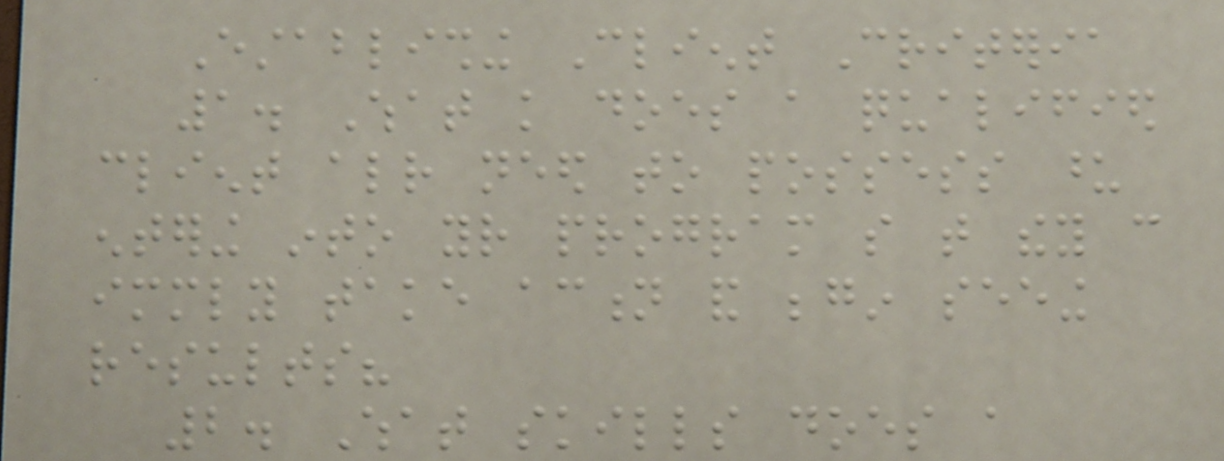Establishing Client Criteria
1. What knowledge does a qualified
client already need to possess upon
entering into your program so that they can
immediately take action and begin seeing
results?
2. What skills does a
